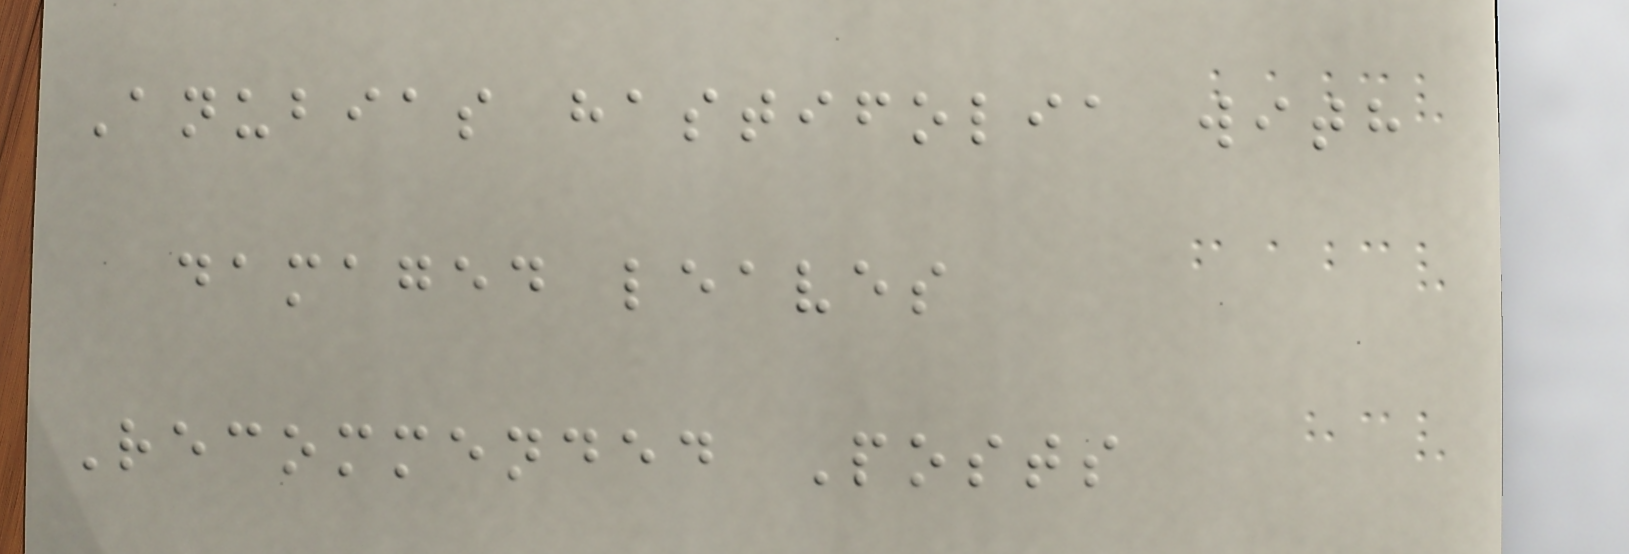Anubias hastifolia with
damaged leaves
Recommended Posts
